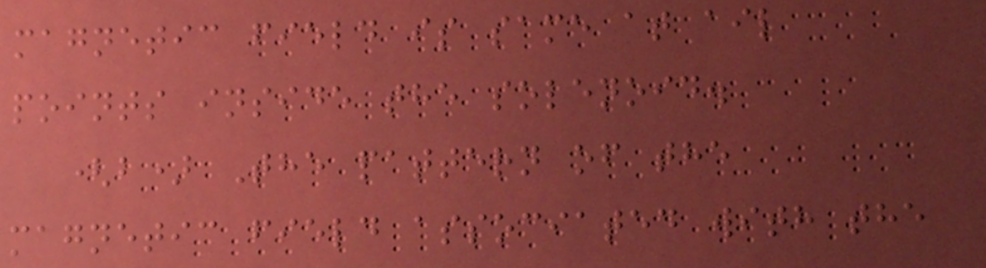magnetic field is same at ail
points inside the solenoid.
(b) The pattern of the
magnetic field associated with the
